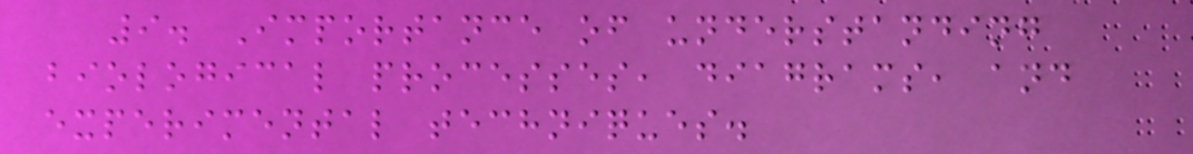9. Importance of understanding
biological processes, diagrams, and
experimental techniques.
